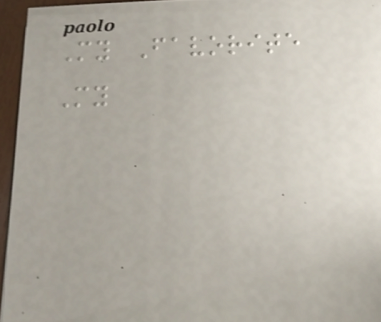My Favorite
My
